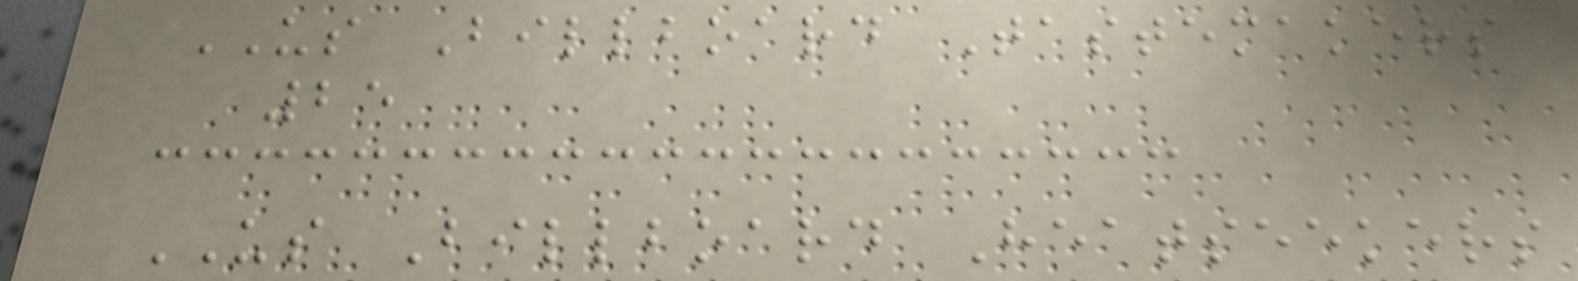US Billboard Tastemakers
25
US Billboard Heatseekers
